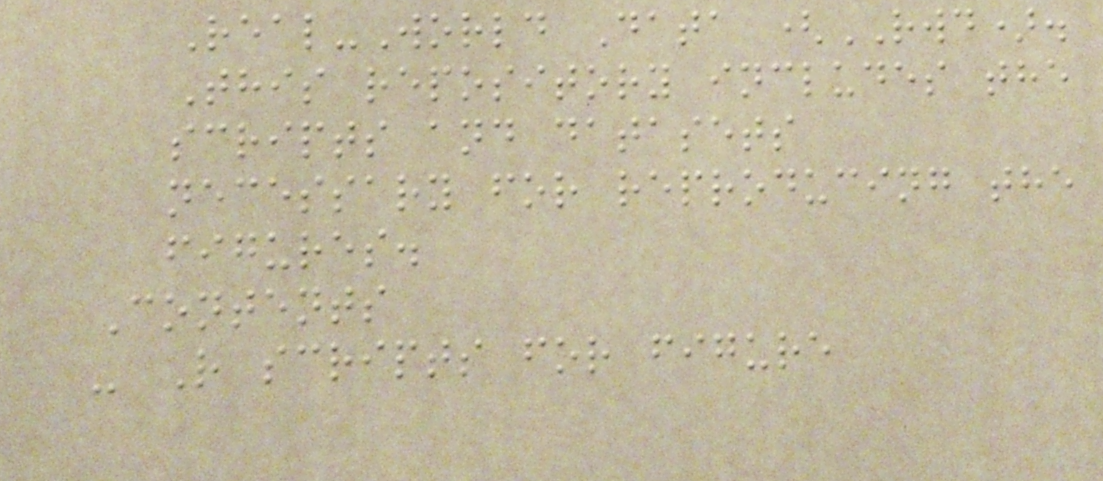Real-World Data (RWD).
This repository includes the
scripts and datasets
necessary for reproducing the
figures.
Contents
- R scripts for figure
